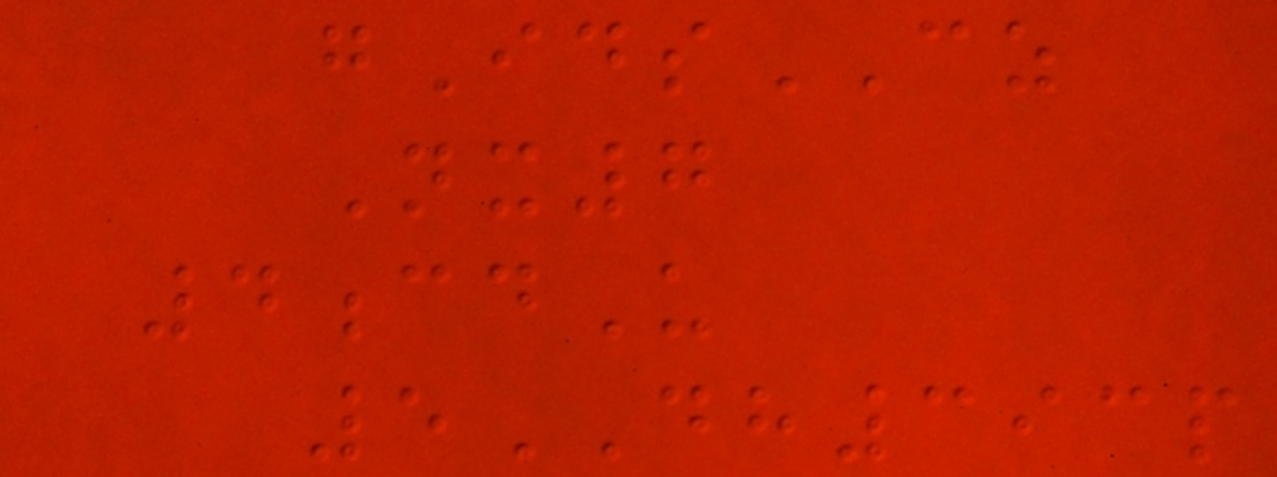gIdsCZ
Nx7
4cdU
5DH393p
